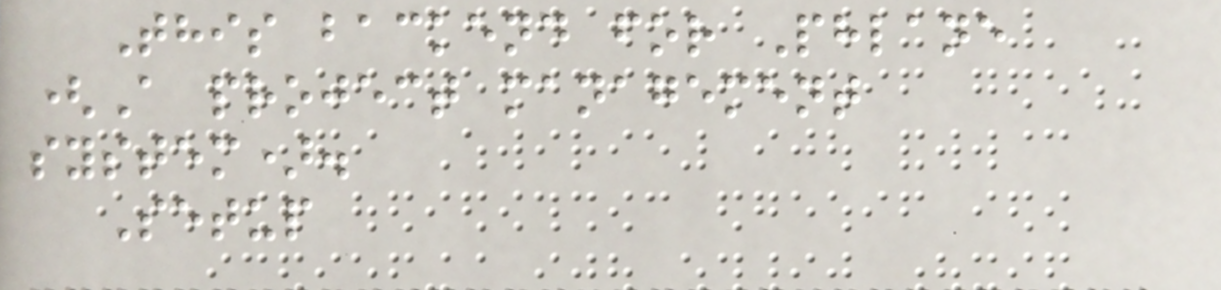This backend for Phlane
(A project management
system).
Setup
